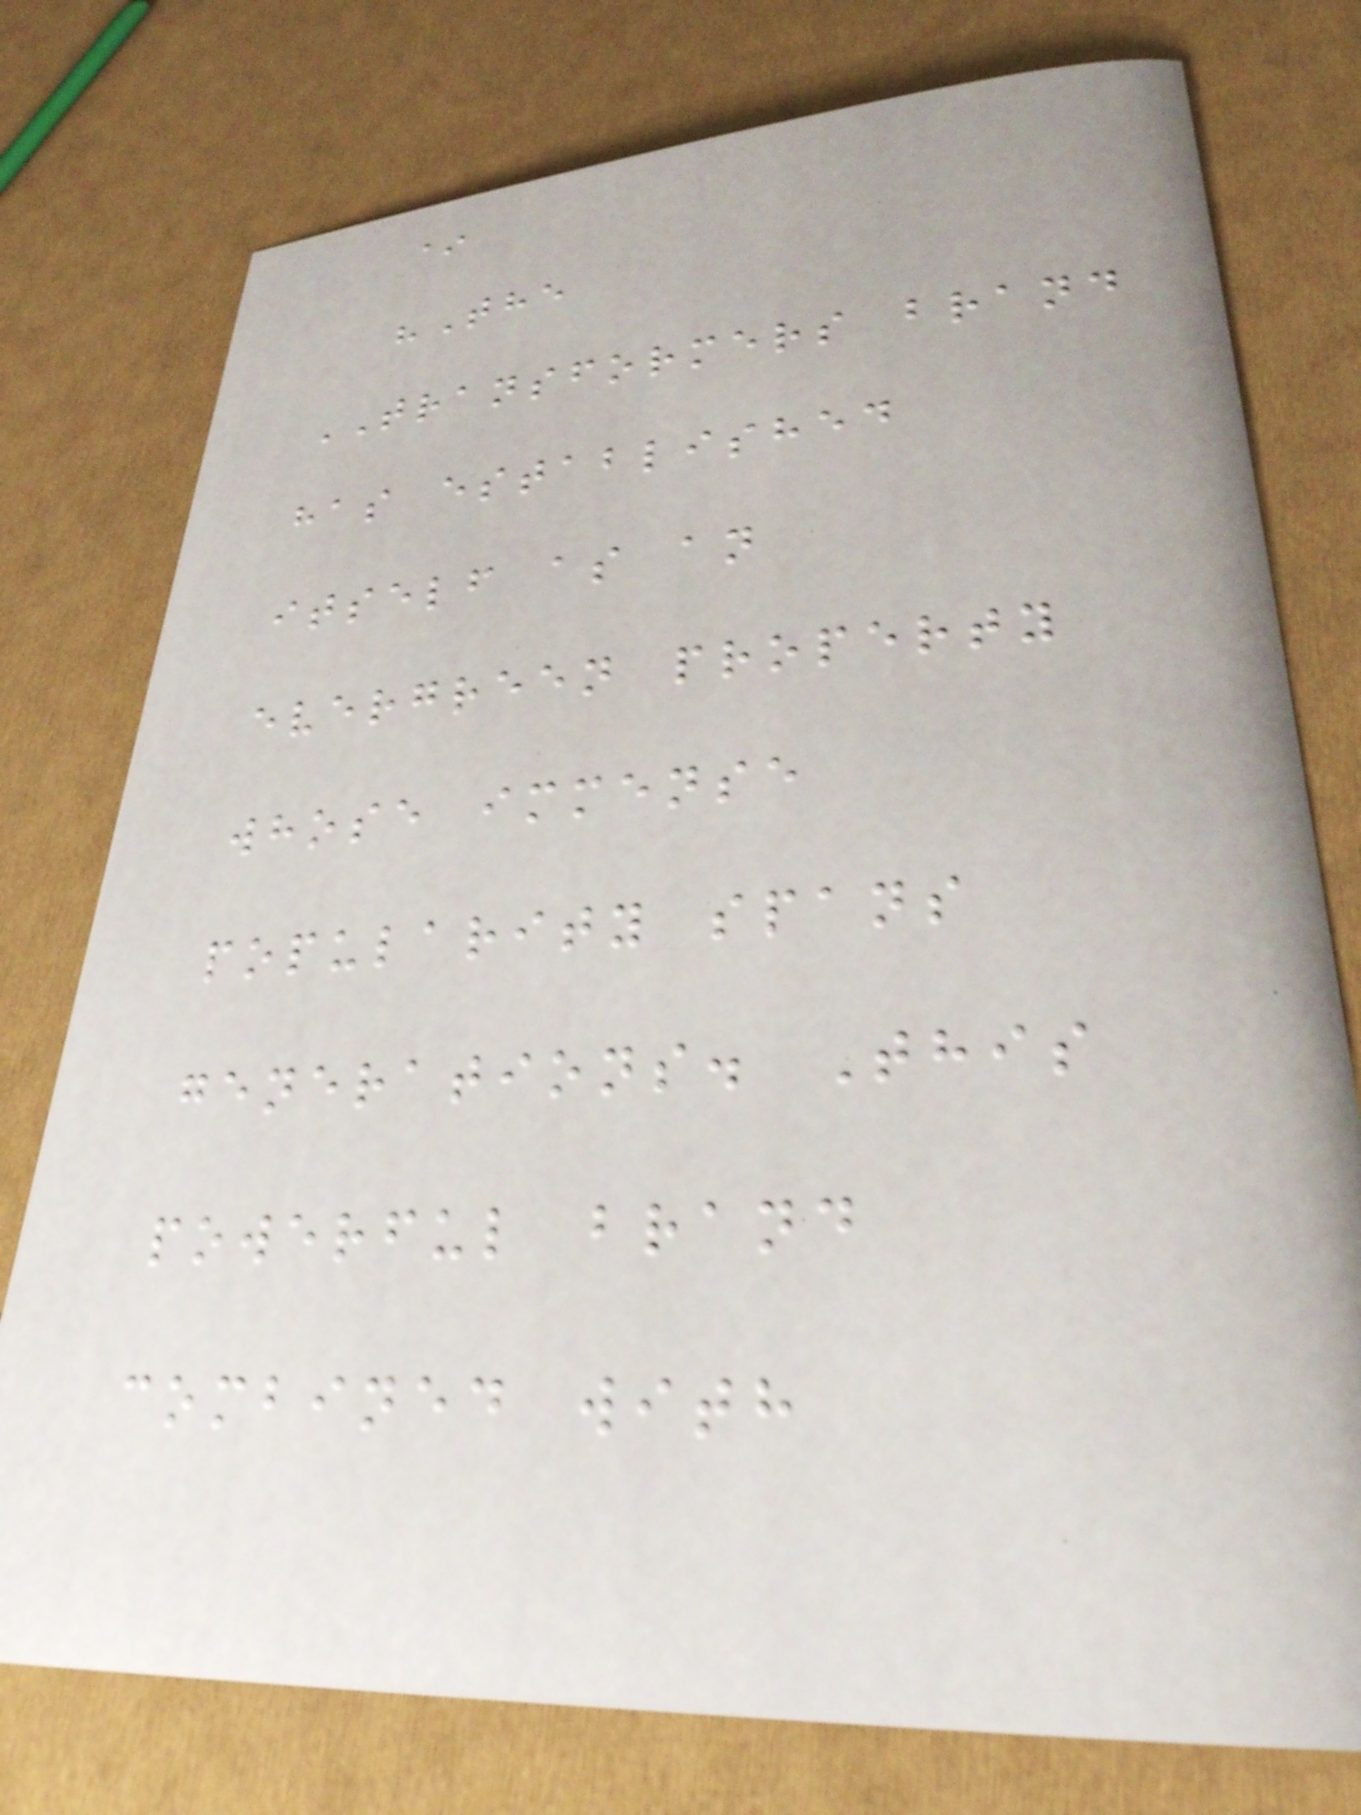*
"The
TRANSFORMERS brand
has established
itself as an
evergreen property
whose immense
popularity spans
generations. This
powerful brand
combined with
